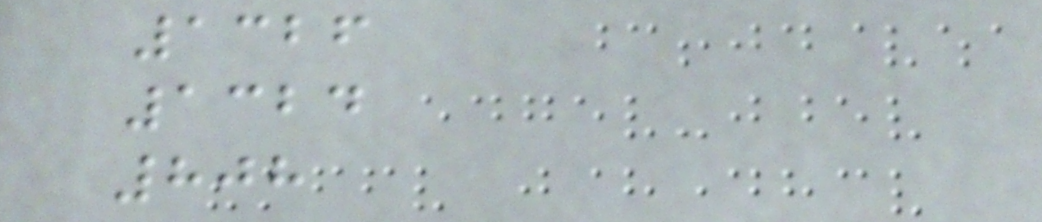1326
1324
808
